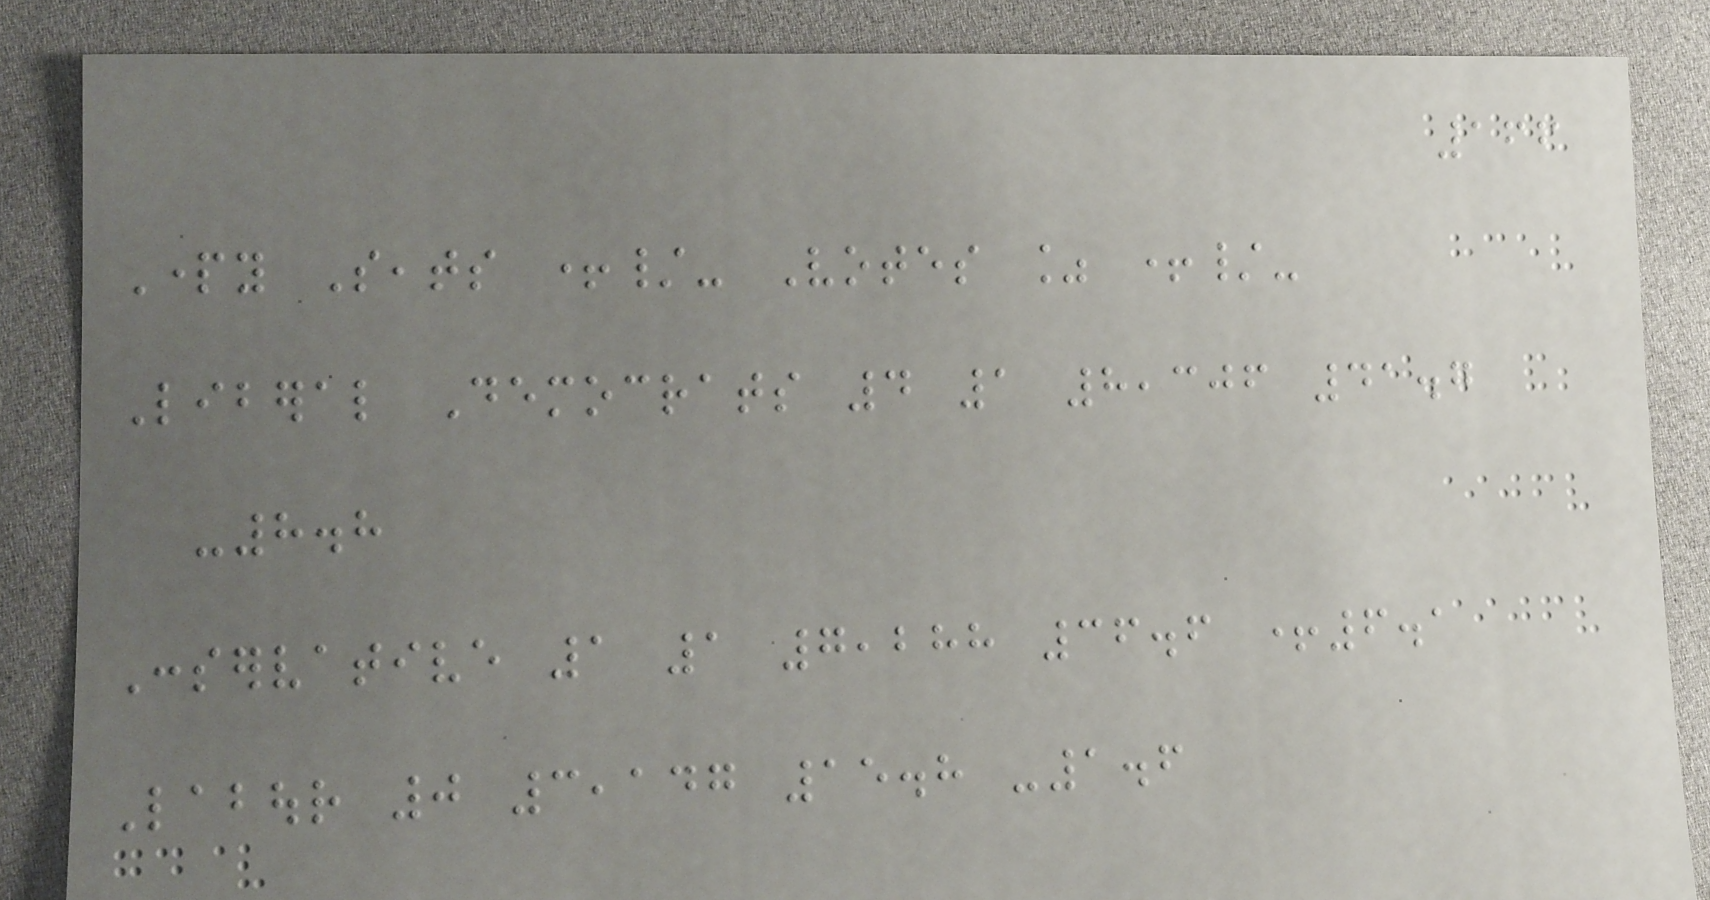166
Party Seats +/- Votes % +/-
Liberal Democrats 4 1 8,306 41.7
-8.8
Conservative 1 1 7,288 36.6 +6.1
Labour 0 3,147 15.8 -1.6
